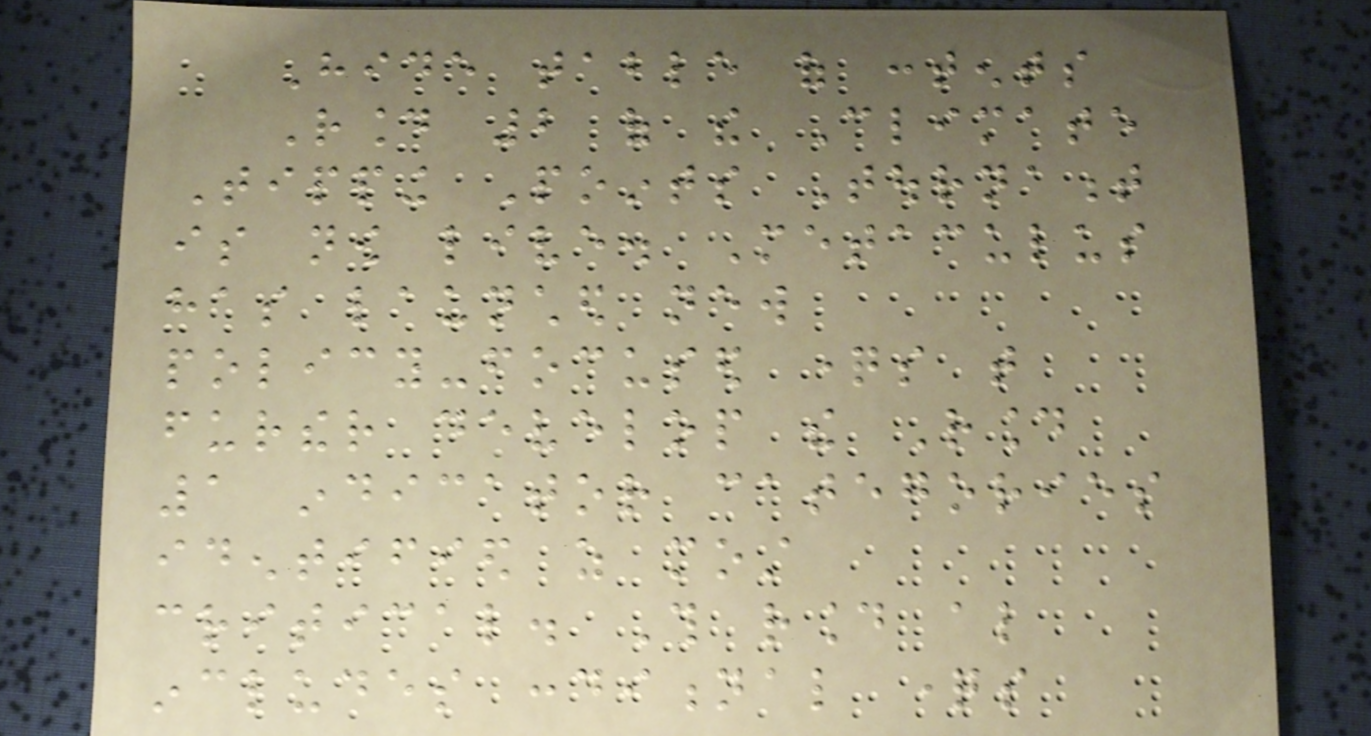Hide table of contents
Round 2 of the Climate
Tipping Points Tournament
is now live. Metaculus
has launched new
policy-focused questions that
further develop the Round
1 indicator categories
identified as most
critical. This round also
includes conditional questions
